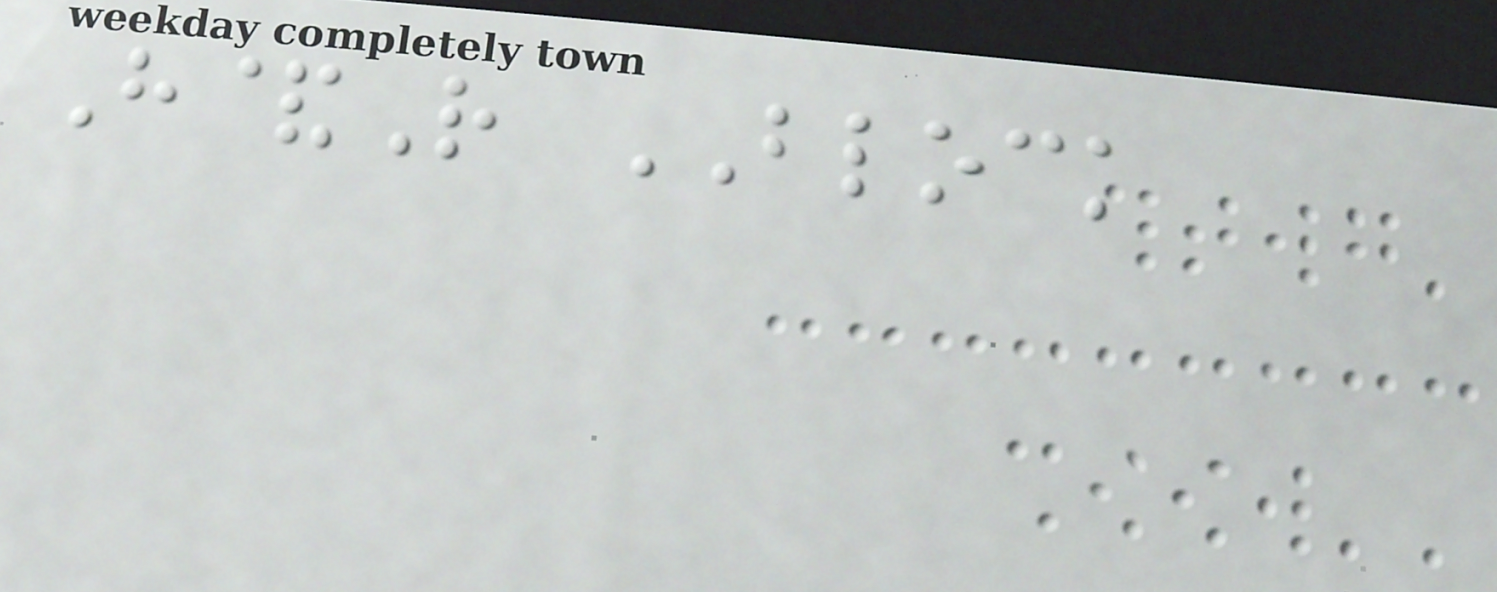H&R BLOCK
